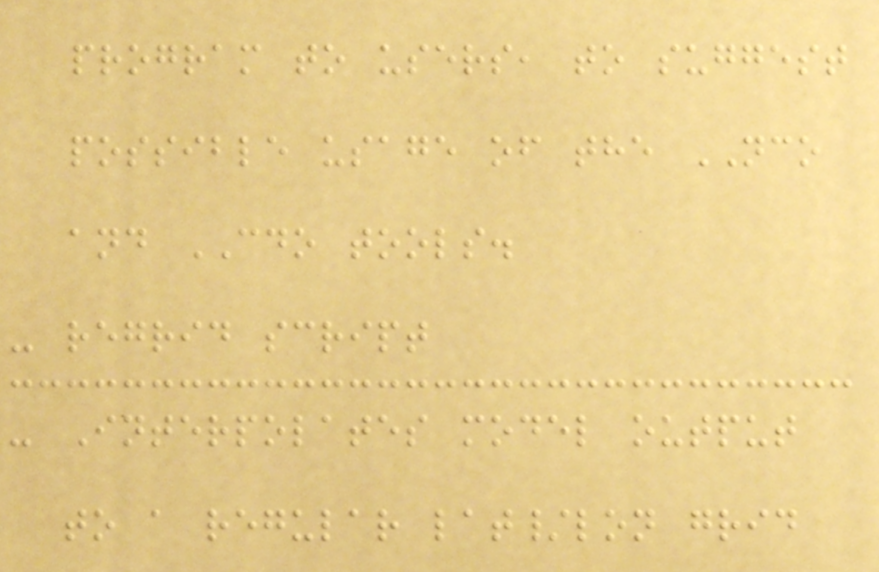program to users, to suggest
possible usage of the NCO
and CDO tools.
- regrid script
- Interpolates model output
to a regular lat/lon grid
